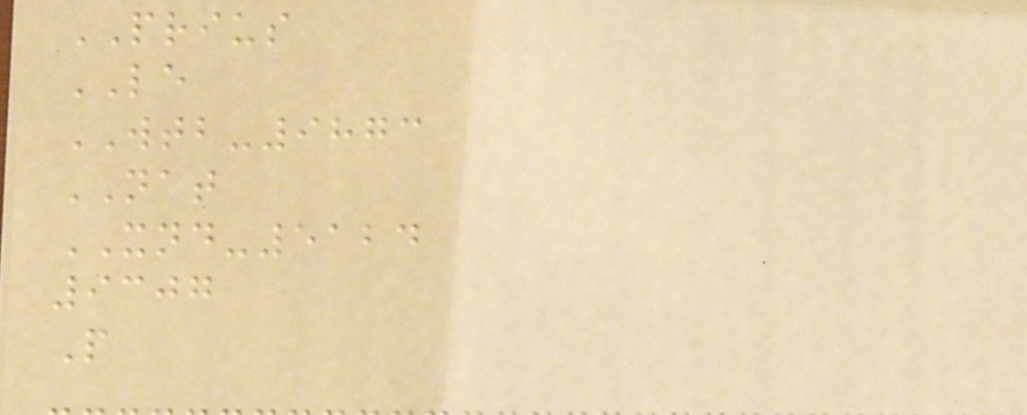PRIUS
LE
WTB-9873
NAT
XND-5124
9307
P
